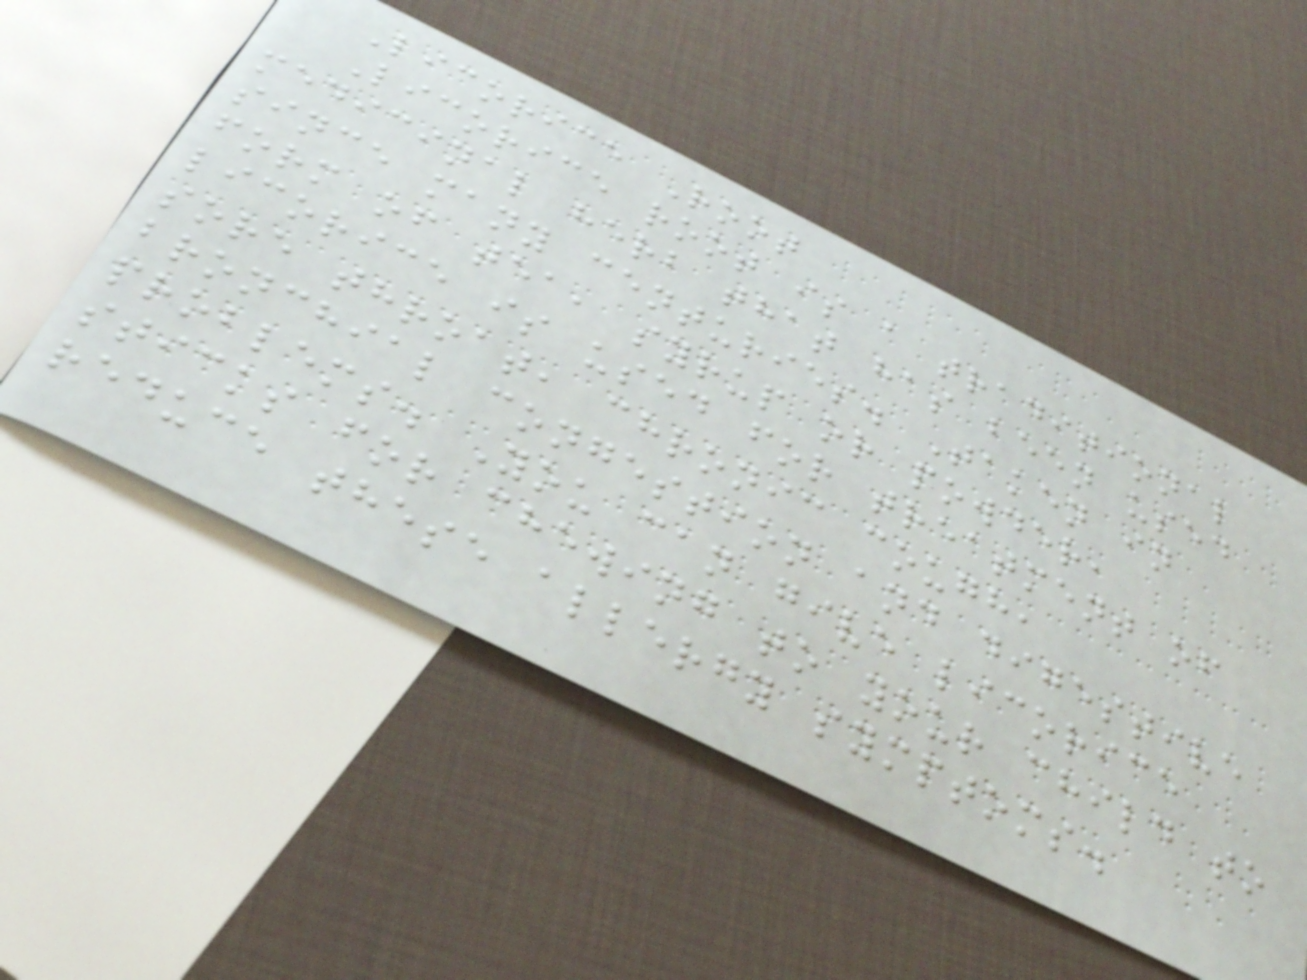Licorice Root
Licorice root is a traditional
medicinal herb that has been used
since many centuries. Taken in
form of tea, syrup or powder,
licorice is used for treatment of
sore throat, chronic cough,
bronchial congestion and digestive
problems. You can give licorice
sticks for chewing to your child to
reduce these allergy symptoms.
